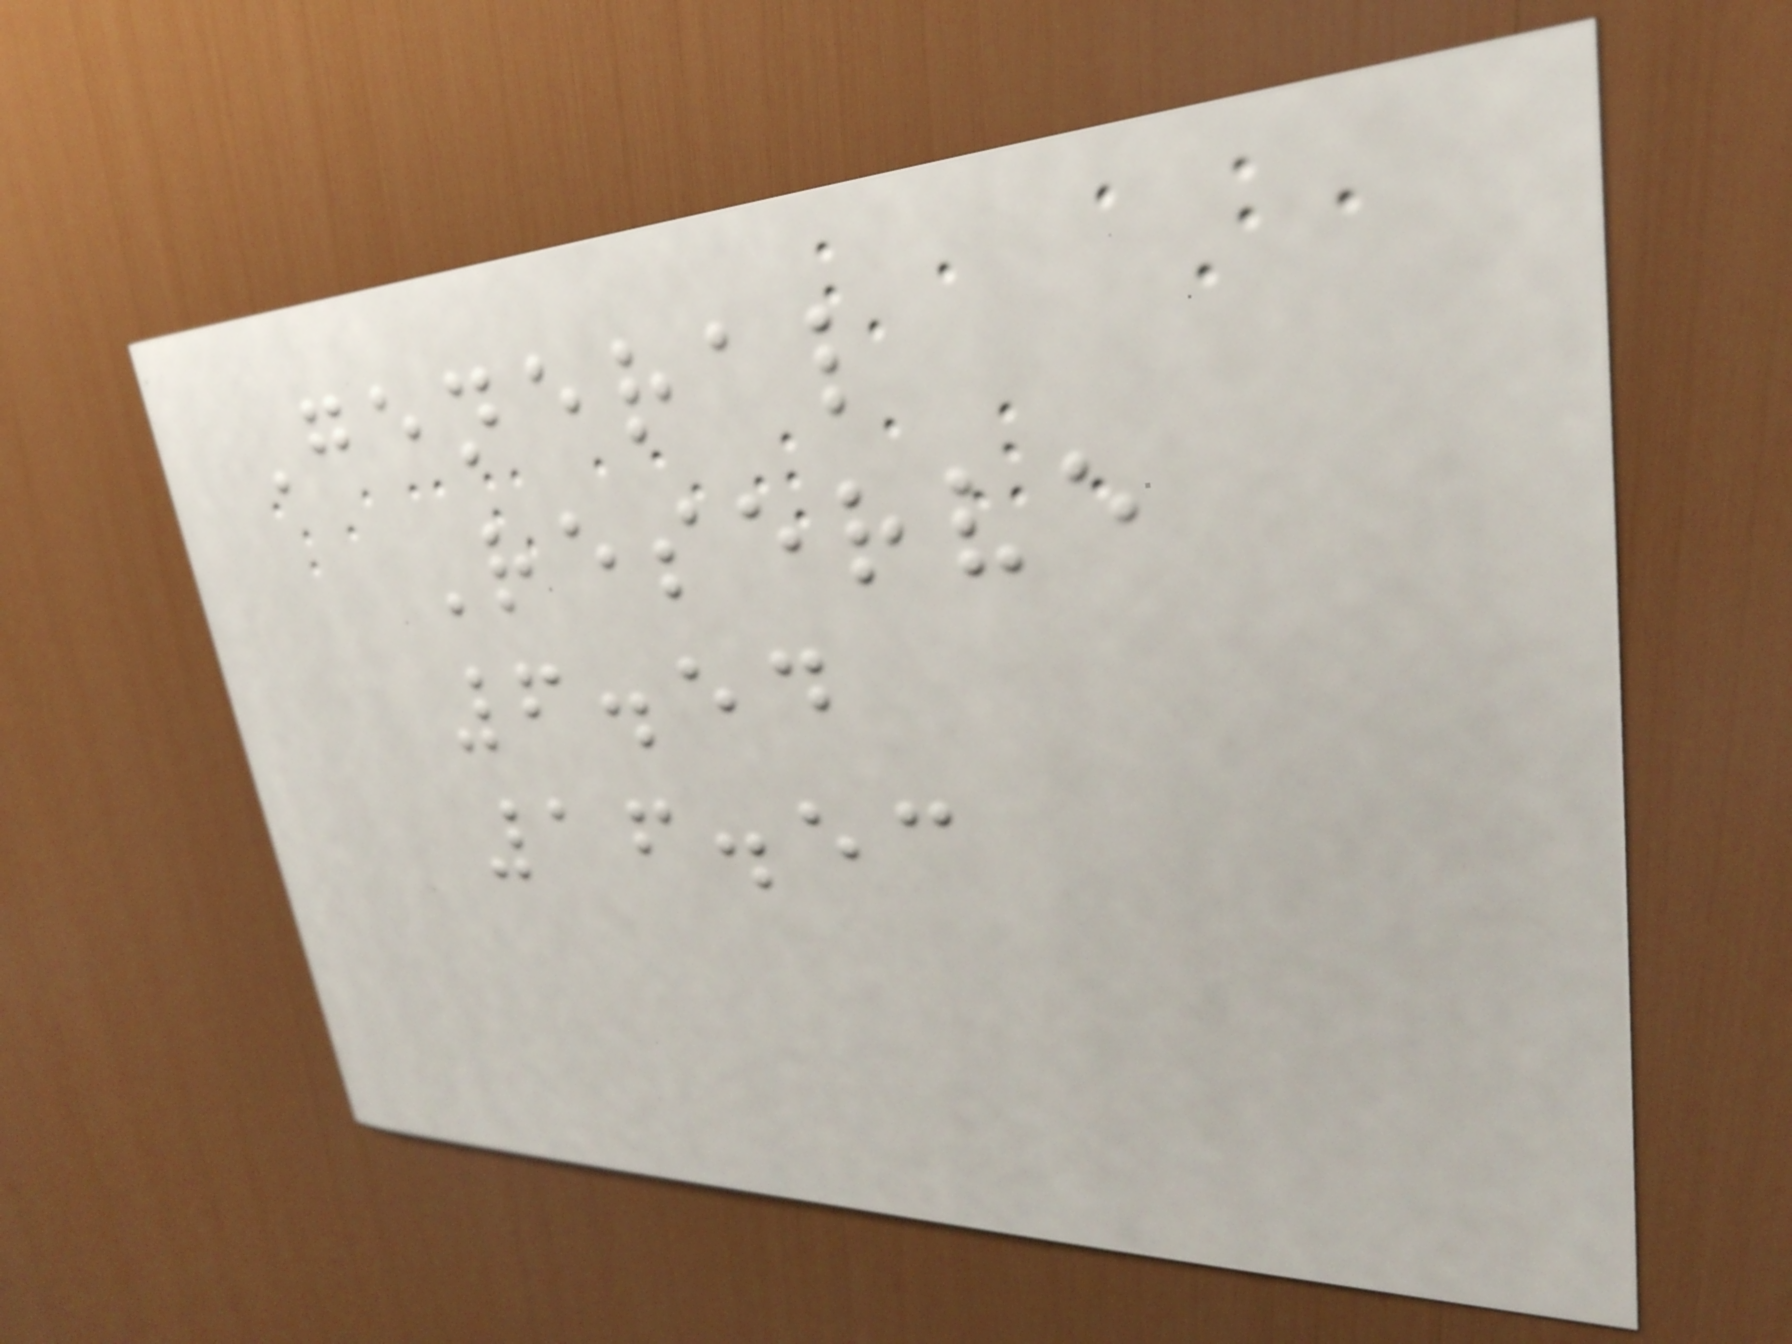General
Reserve
6.54
16.53
